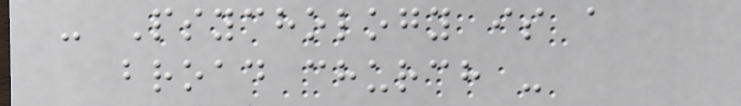- Psychology is a
broad church -
